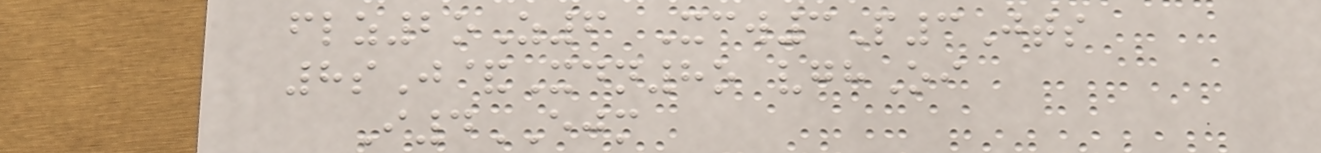flz2oZ6 Xcw3P3Jts
8sJ&Xdn8o vghOi
I4EJM
